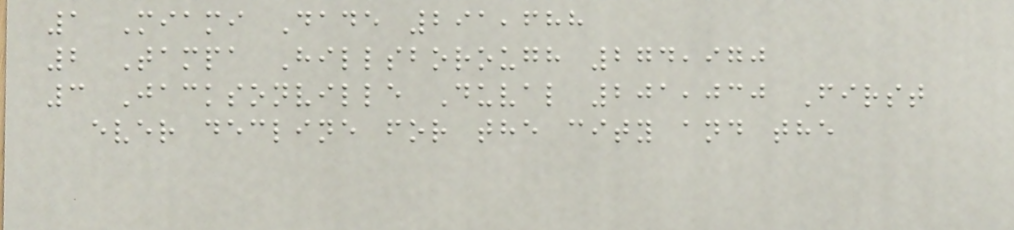1 Miami Dade 291,688
2 Tampa Hillsborough 274,970
3 Jacksonville Duval 201,030 First
ever decline for the city and the
